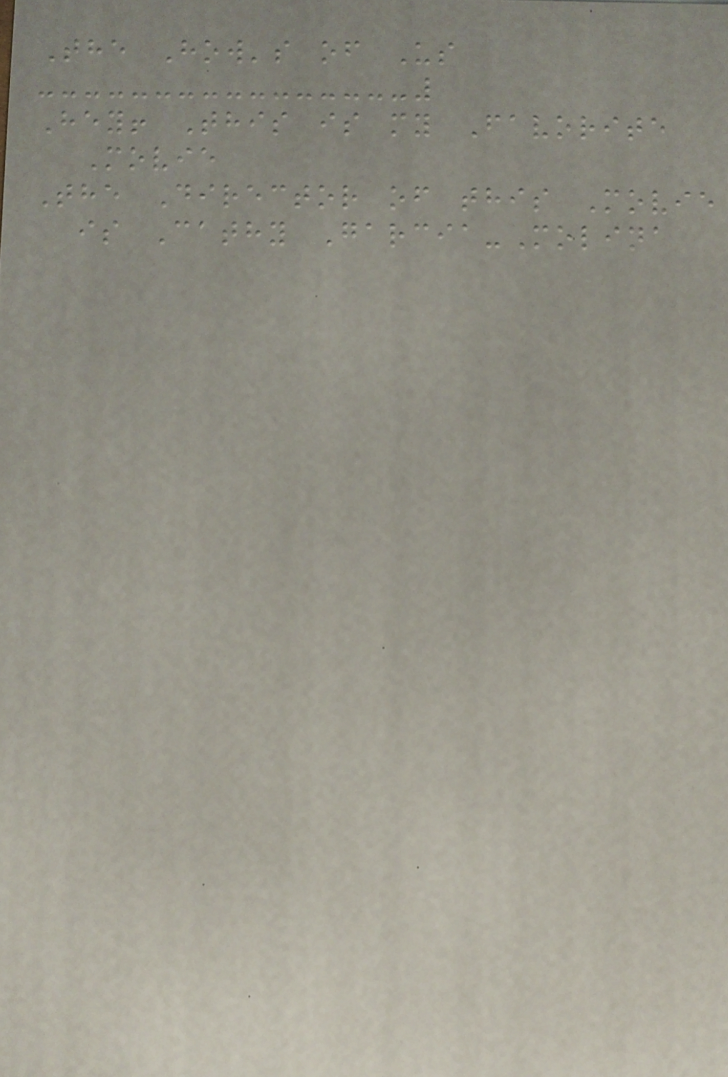The How's of Us
Hey! This is my Favorite
Movie
The Director of this Movie
is Cathy Garcia-Molina
